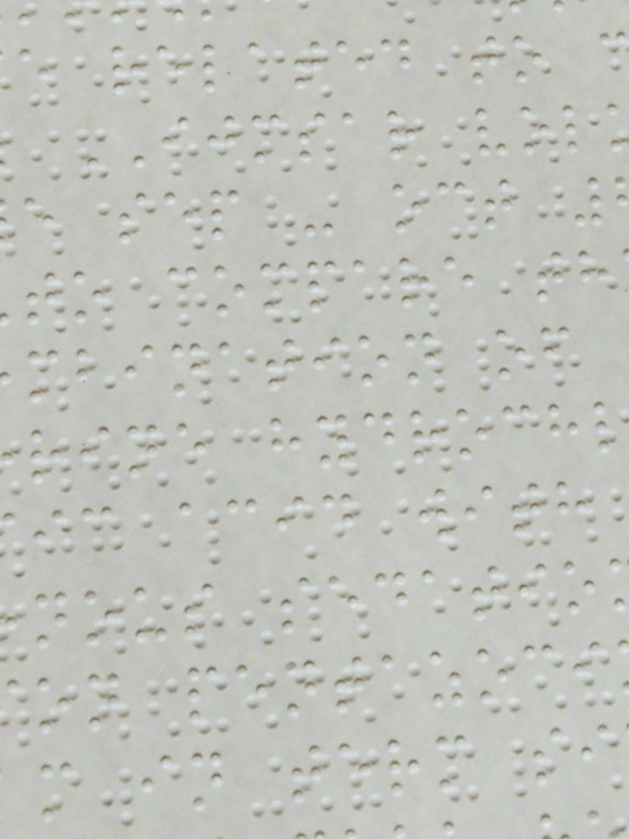e related to
IJMSAR vol
e sep - oct
to compare th
mbination of
rine hydrochl
ic acid with
nous sedatio
on pentazoci
m in term si
